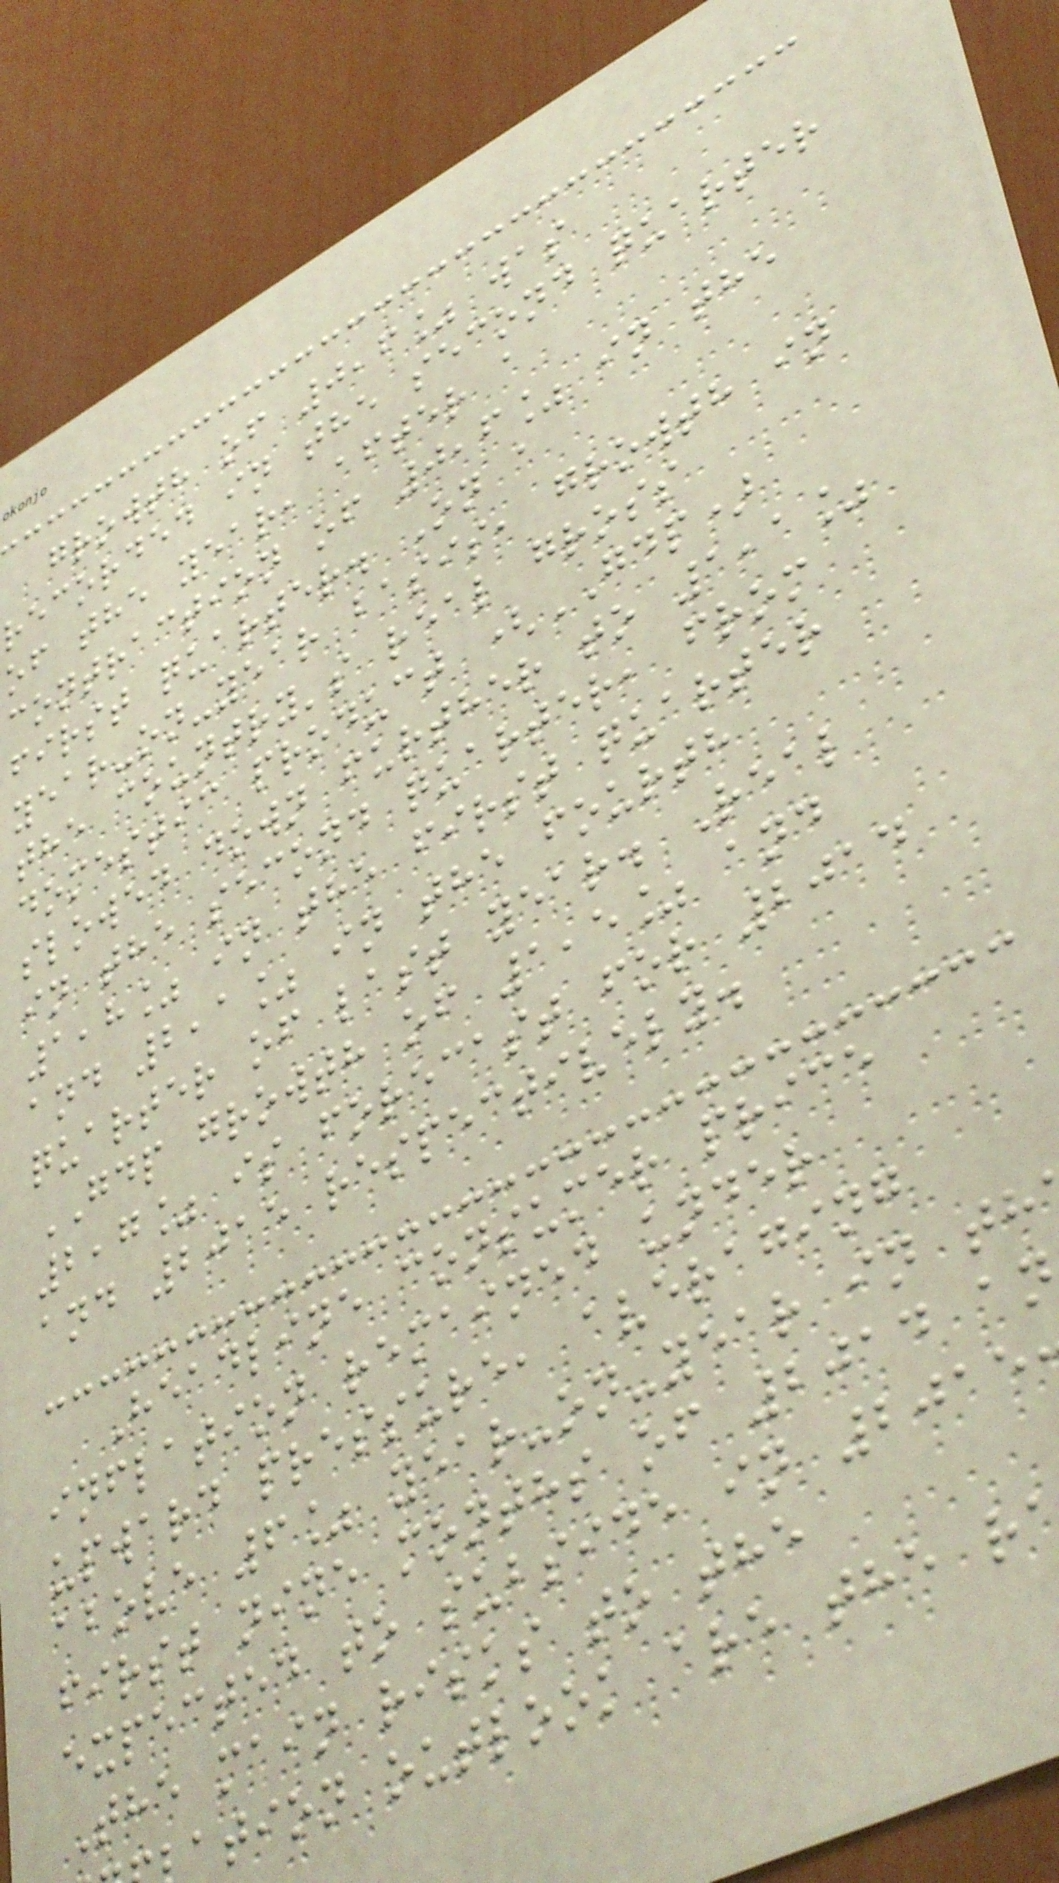growth of 0,6% was
recorded in the second quarter
of the year, after a
contraction of 0,6% in the
first quarter. On a
year-on-year basis, growth in
the country's real gross
domestic product (GDP)
slowed down further to 1,1%
in the second quarter, from
1,8% in the first quarter
and 2,1% in the fourth
quarter of last year. Real
GDP growth of 1,5% and
2,7% is forecast for 2014
and 2015 respectively.
Headline consumer price
inflation remained under
upward pressure, averaging
above 6% year-on-year in th
first nine months of 2014 an
expected to subside in 2015
The main risks to the
ation outlook are the r
